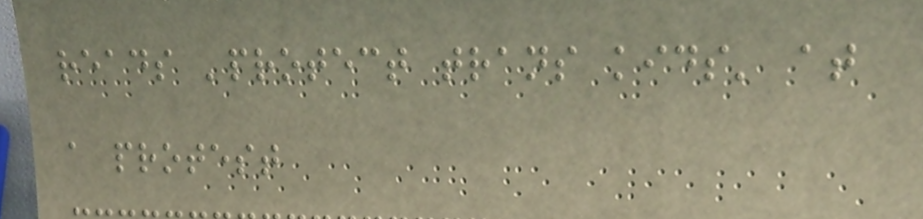reads 'protect trans kids' at
a protest
